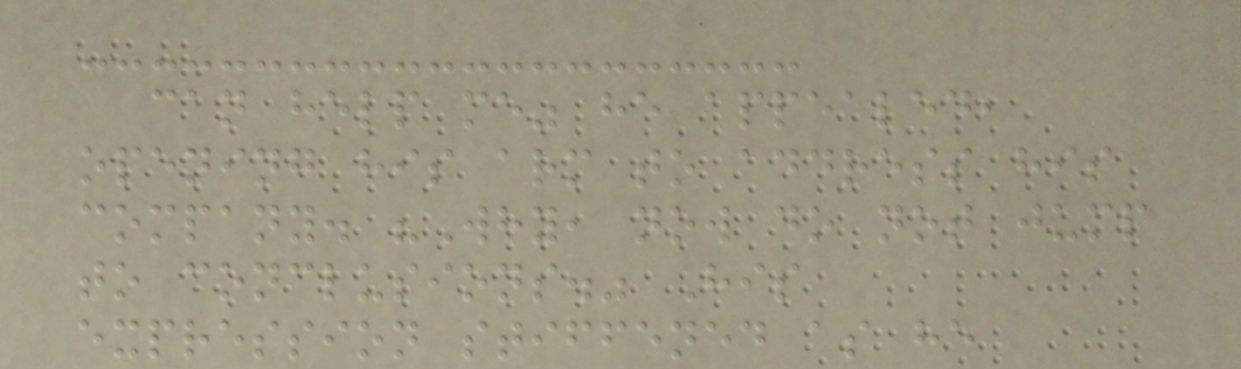can help me" he appealed,
opening his arm to address his
company. "Why, now do not jump
to conclusions." His
expression stiffened as he
